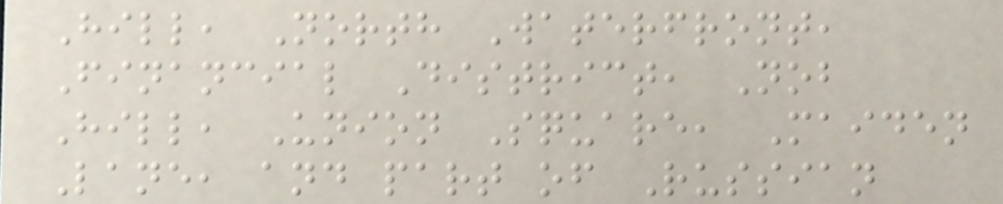Hill, North Waterfront,
Financial District, Nob
Hill, Union Square, Maiden
Lane, and part of Russian
